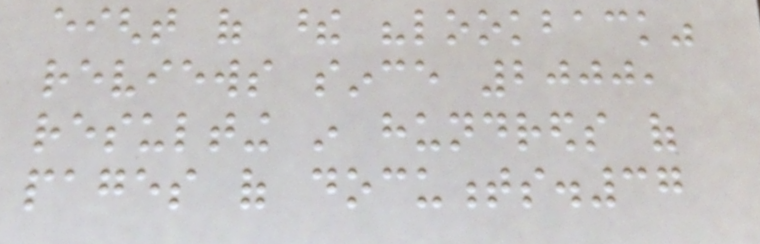eight of these "lookback"
reviews since 2000,
resulting in hundreds of
pages of documents.37
